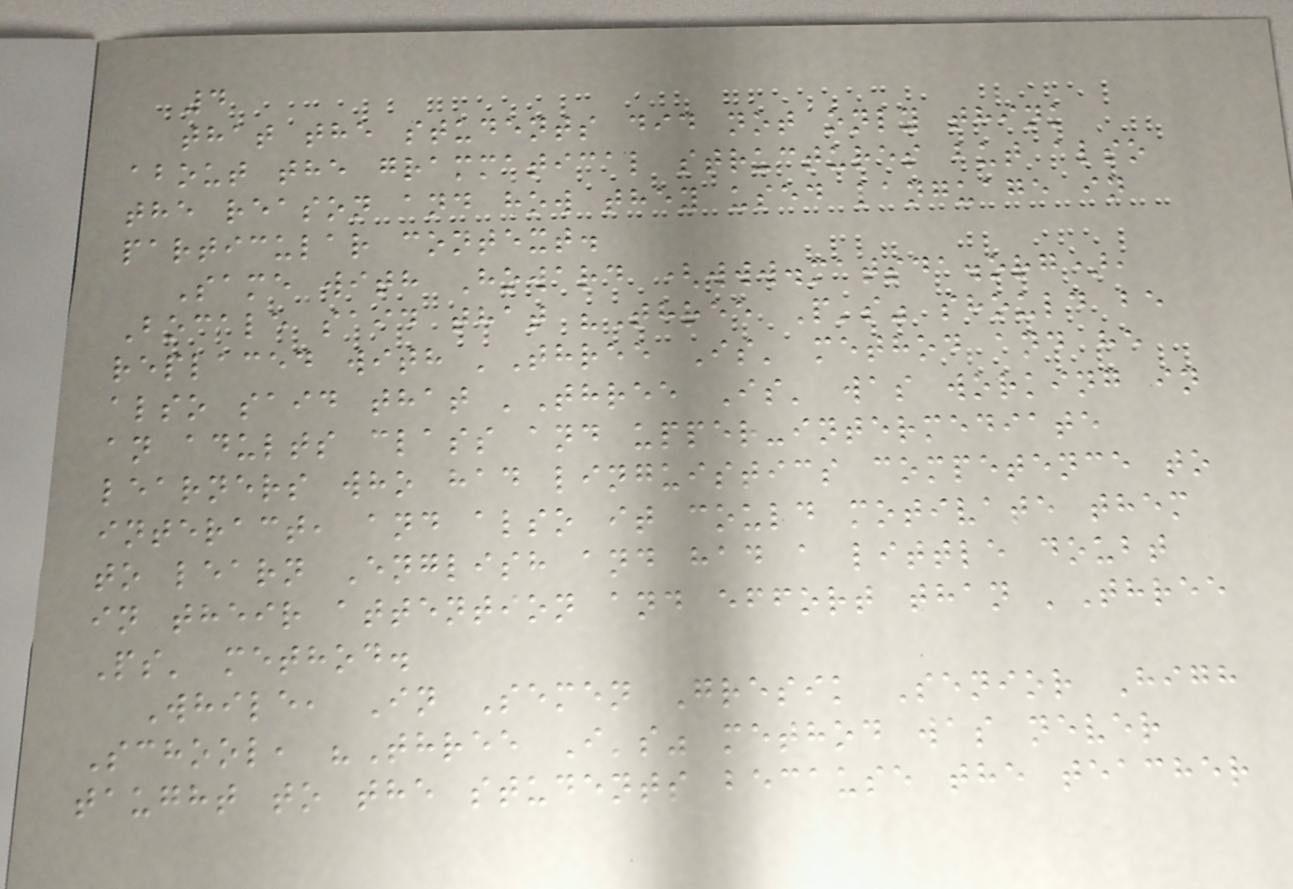4
that the students did not only think
about the grammatical structures but also
the reason and how they used language in
particular context.
Same with Howard (www.matsda.org),
Bocale said that "Three P's" should be
replaced with 'Three Is' method and he
also said that 'Three Is' was working in
an adults class and upper-intermediate
learners who had linguistics competence to
interact, and also it could motivate them
to learn English and had a little doubt
in their attention and effort than 'Three
Ps' method.
While, In Semen Gresik Senior High
School, "Three I's" method was never
taught to the students because the teacher
